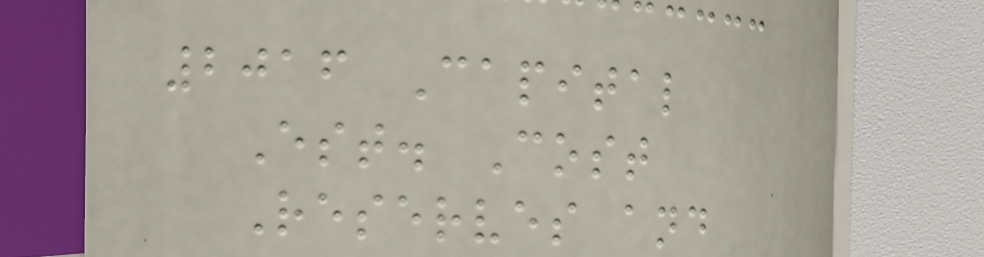2016 Capital
Est. Cost
Reserves and
